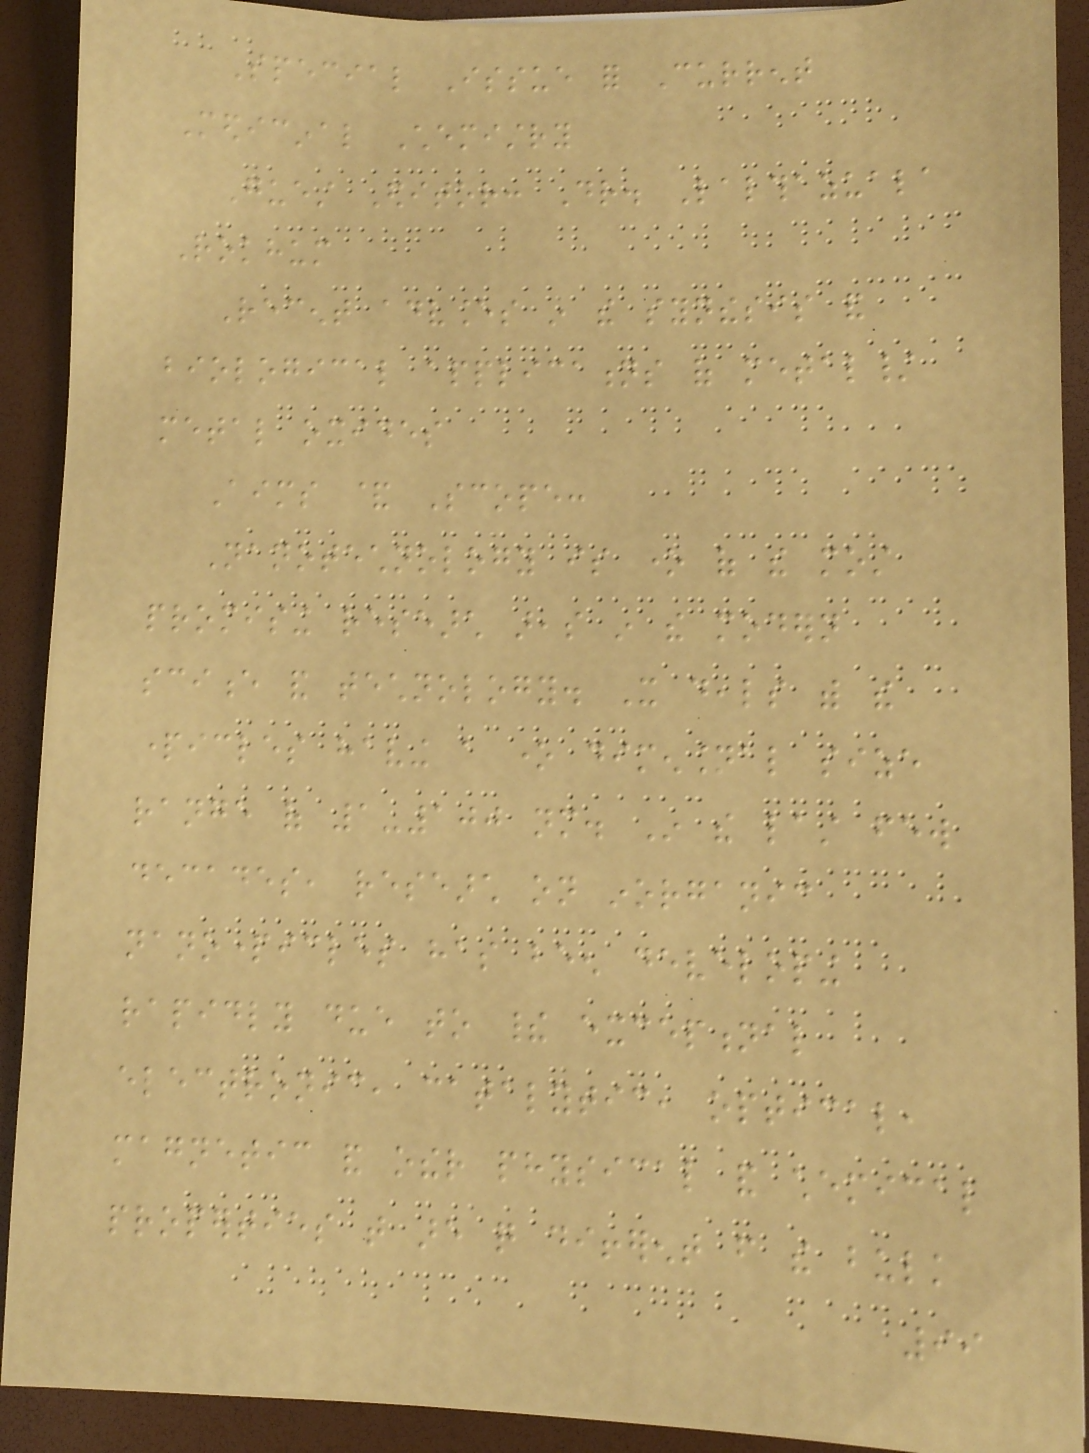Special Issue for Current
Medicinal Chemistry
Guest Editor: Dr. Lalthazuala
Rokhum
Recent advances in the synthesis and
biological applications of metal/
metal oxides
Aims & Scope:
Nanotechnology is one of the most
promising research areas in the modern
science and technology. It deals with the
particles having a one dimensional size
range of 1-100 nm. In the last few
decades, research on inorganic
nanoparticles has been developing
rapidly due to their exceptional
electronic, catalytic, optical,
magnetic and other physical and chemical
properties that are quite different from the bulk
99
